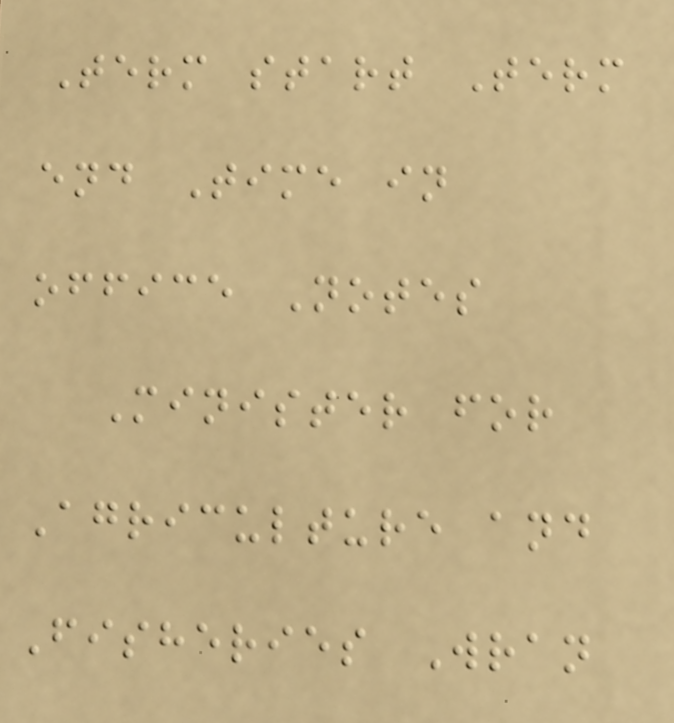Term start Term
end Time in
office Notes
Minister for
Agriculture and
Fisheries Wran
